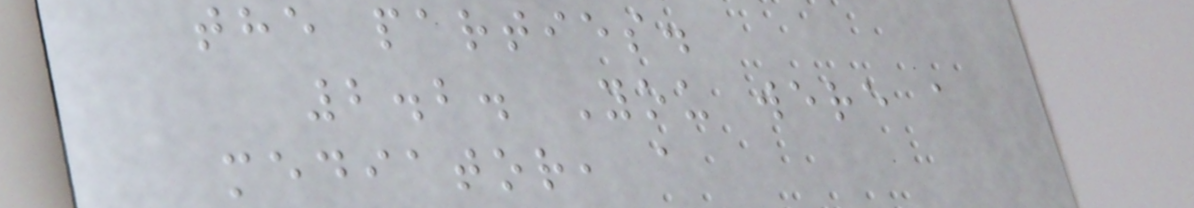the parties.
2.2. You were a
mediator, a
